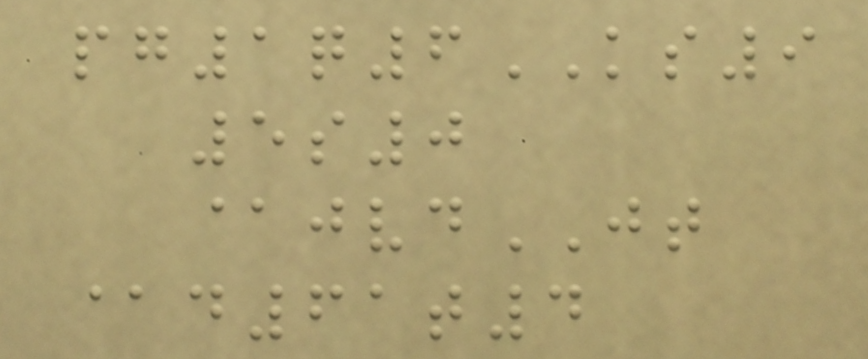pg1q6KS9
5s0
@jvdJT
@d61t4
